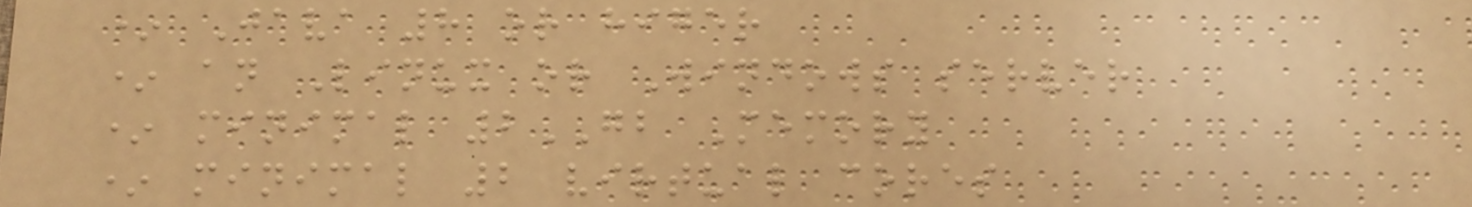* Java 8 or higer
* an Linux or Windows server
* minimal 2GB Memory
* minimal 2 virtual cores
